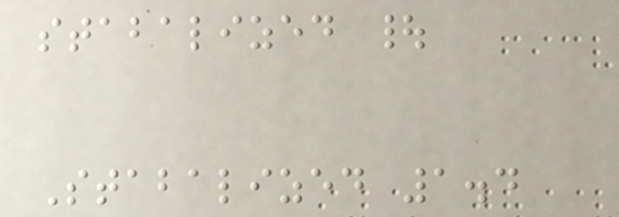stabalized |
Stabalized 1.4
